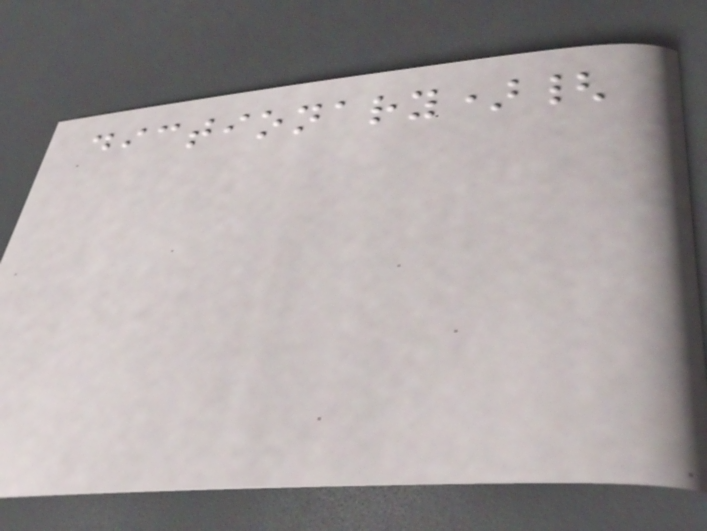dictionary){
